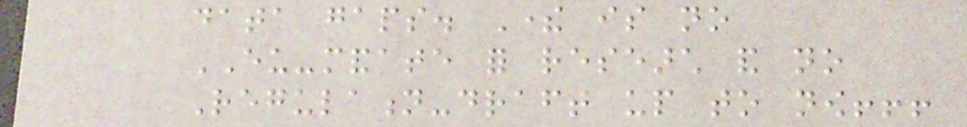data gaps. There is no
EU-mandate for research and no
Regulation-draft up to now!!!
